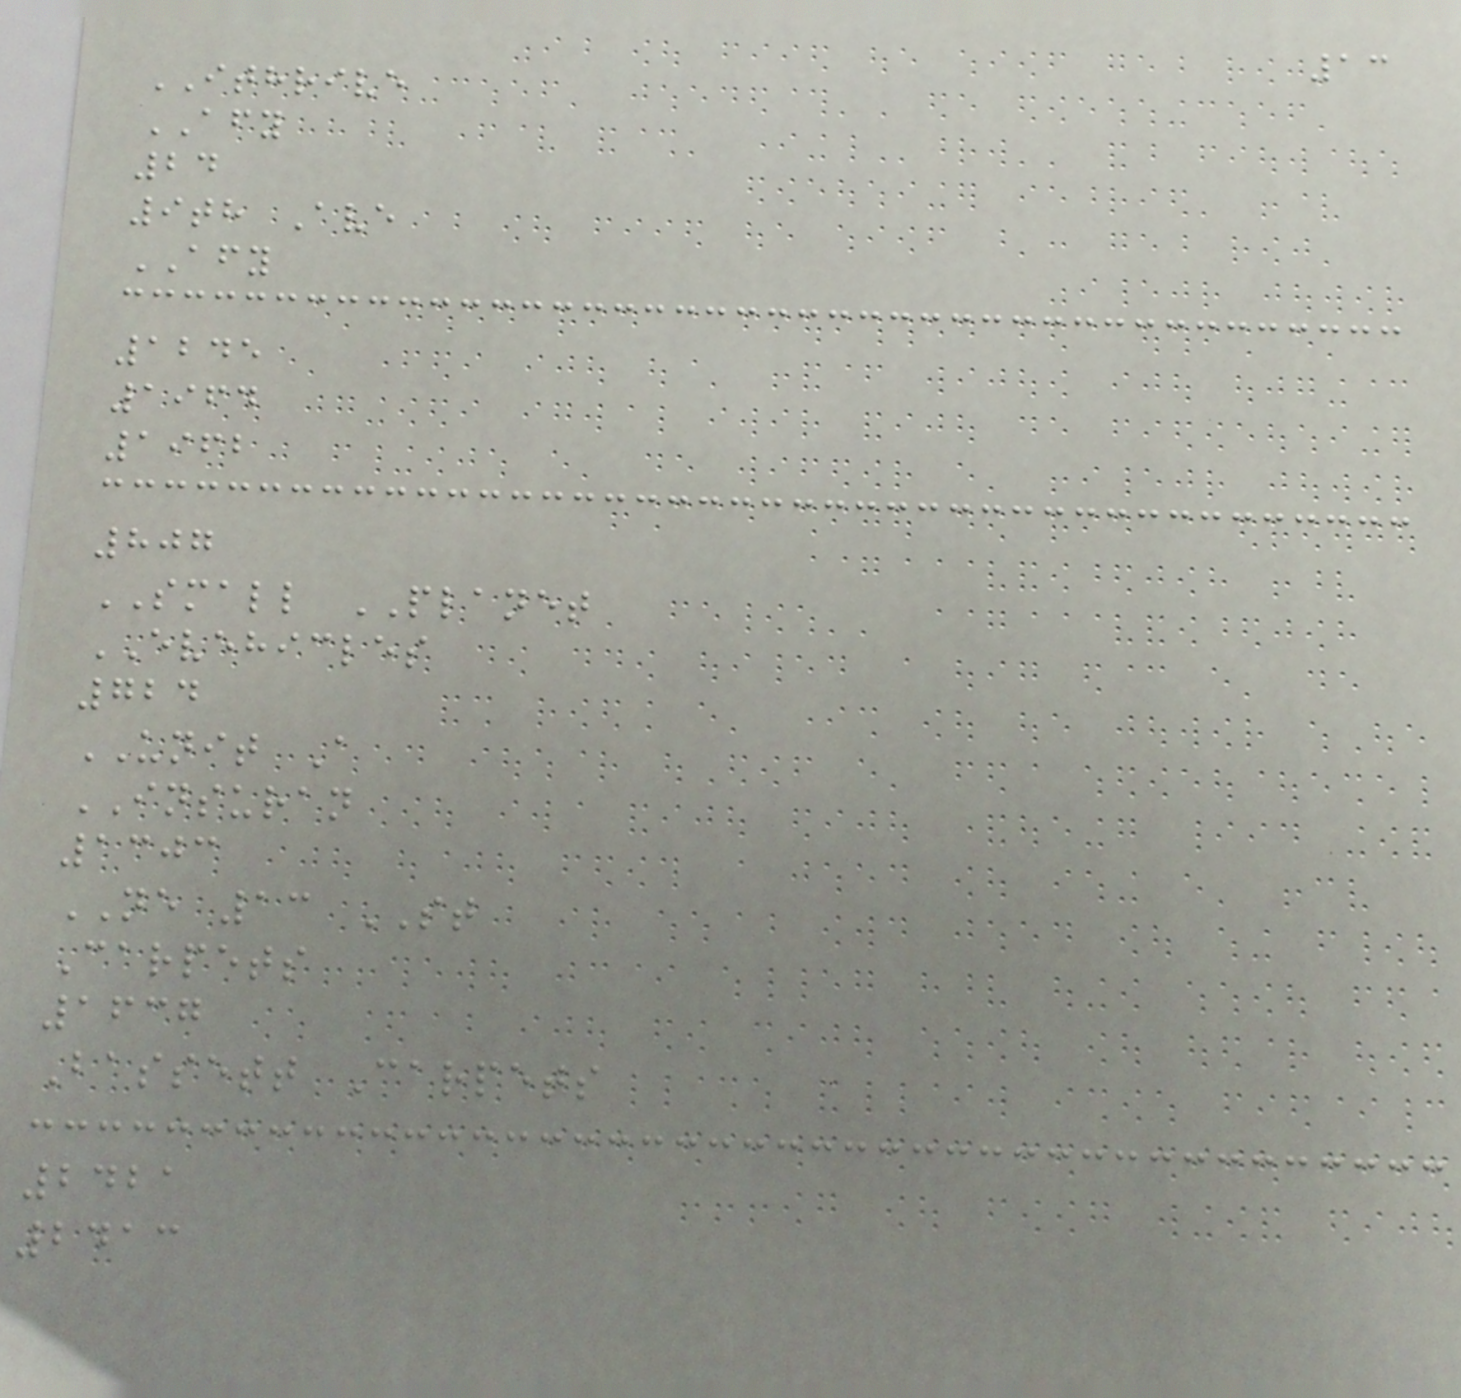13
ITHRIVE
AFY
24
9th Ave
AFY
1245
1964
1962
807
SMALL PLANET
EVEHICLES
724
UNIT A
INSURAN
1303
NE 13 ST
Carpets
1637
Bassett Carpets
2421
2413
